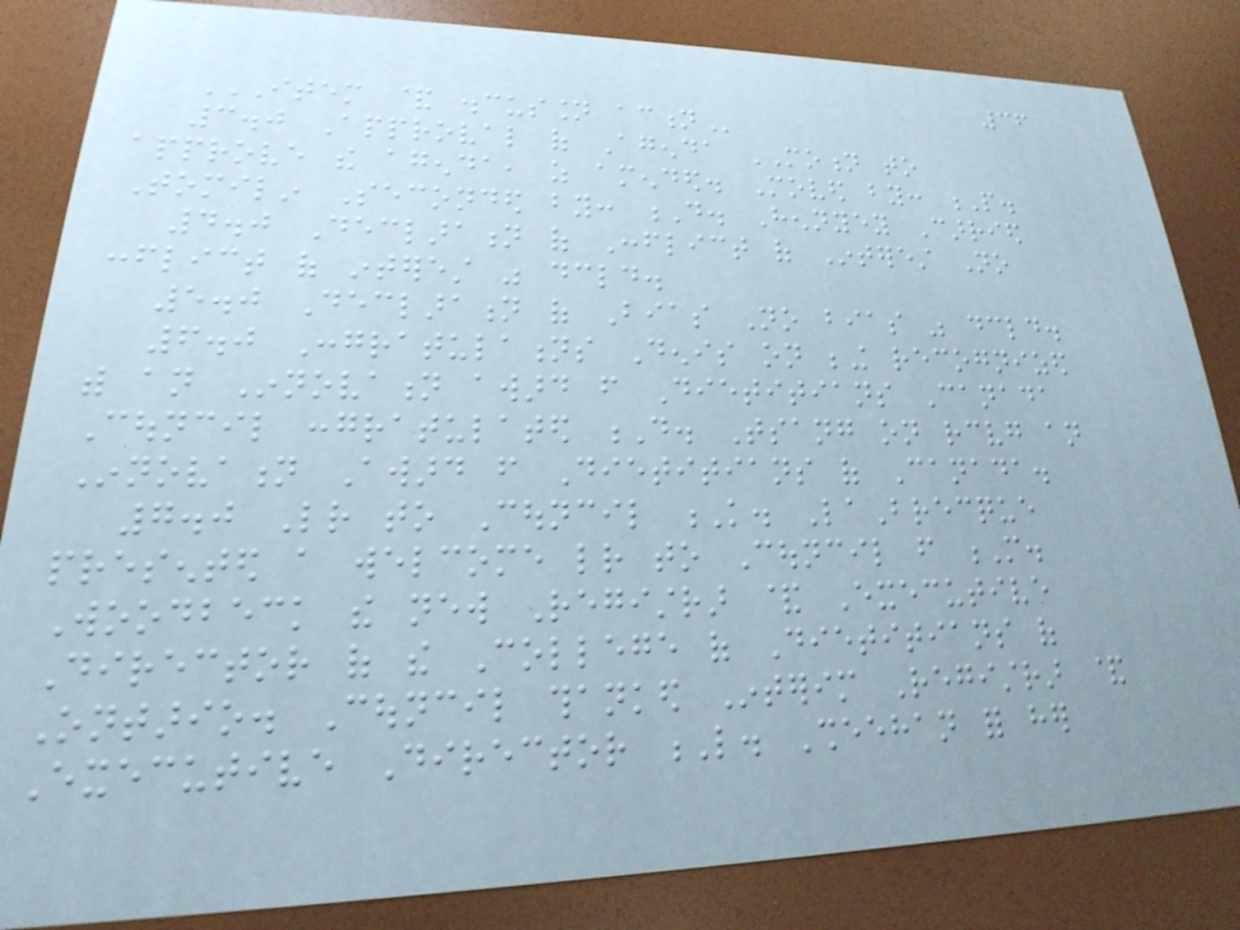36
ITEM & DISCUSSION ACTION
3.0 Approval of Agenda MOTION to
approve the agenda, as amended. Moved by: P.
Tomilin Seconded by: D. Hennyey Carried
4.0 Declaration of Conflict of Interest No
conflict of interest was declared.
5.0 Declaration of Bias No bias was declared.
6.0 Congratulations Denis on being recognized
with an Innovation award from Dietitians Canada
Council congratulated D. Tsang on receiving an
Innovation Award from Dietitians of Canada.
7.0 Letter to Council K. LaBrecque
presented a welcome letter to Council from M.
Woodbeck the new Registrar & Executive
Director of the College of Dietitians of
Ontario. Council thanked Interim Registrar &
Executive Director L. Sheehan for her
